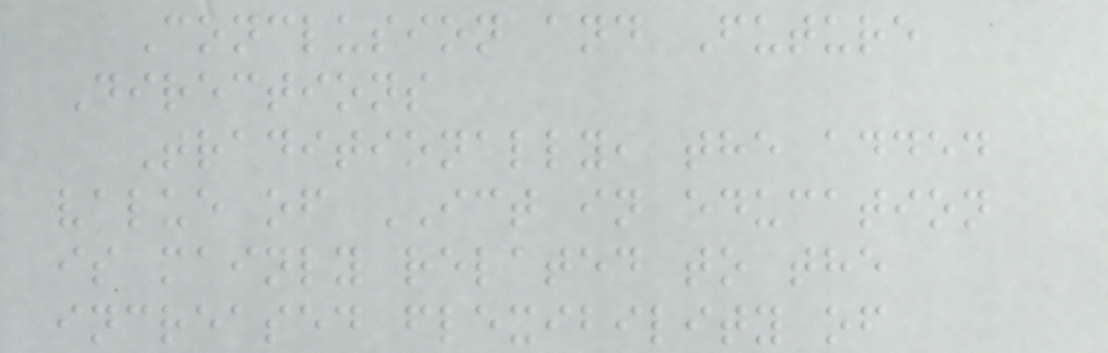Conclusion and Future
Directions
Traditionally, the added
value of ICT in education
is mainly related to the
increased flexibility of
